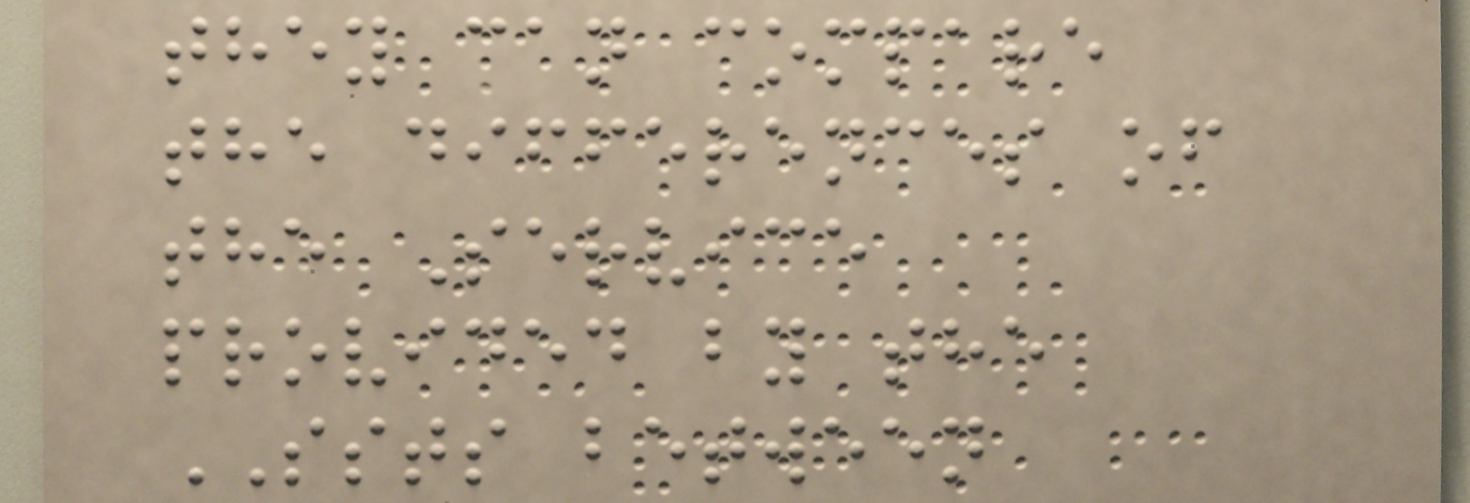they can compare
the differences of
the Service
provided by the
SSTS between
